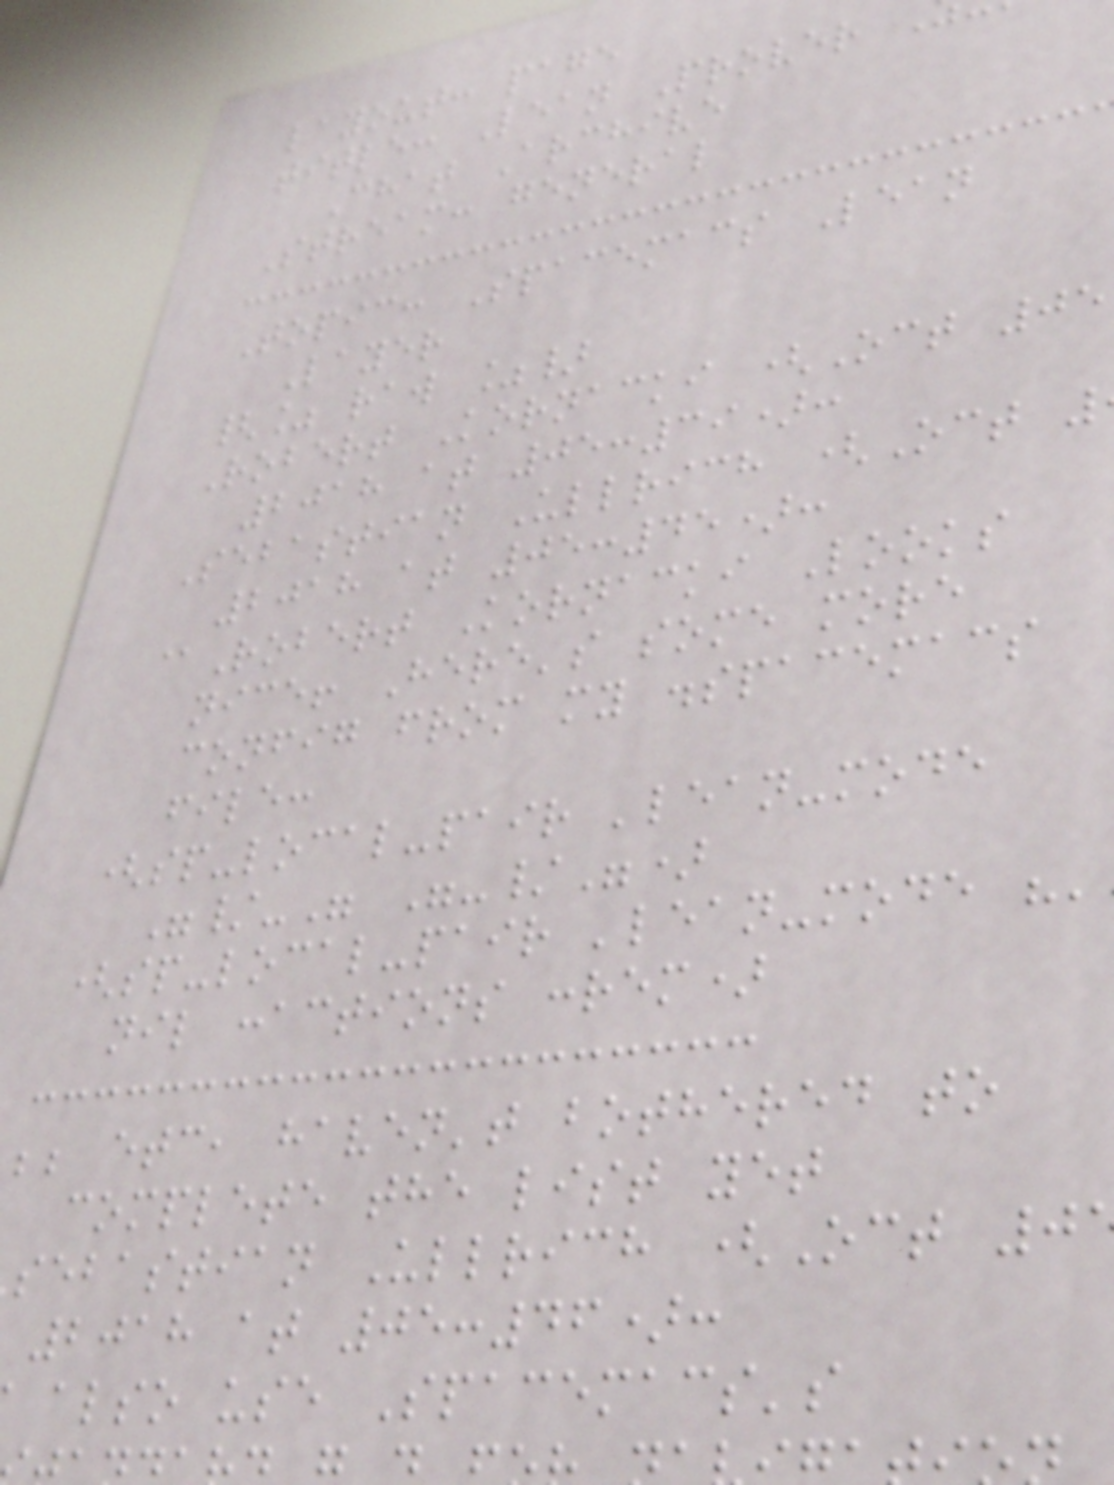layout: page
title: Lean Prover
Chat Archive
Stream: general
Topic: Spacemacs Lean
Layer
{% raw %}
Robert Kornacki (Oct 05
2018 at 05:39):
Sebastian Ullrich (Oct
2018 at 05:45):
@Robert Kornacki Looks
nice! Here's some more
config from my .spacemacs
file:
(sp-local-pair 'lean-mode
"/-" "-/")
(sp-local-pair 'lean-mode
nil :actions :rem)
;; etc, haven't bothered to
complete the list yet
sebastian Ullrich (Oct 0
2018 at 05:46):
also use Spacemacs's
